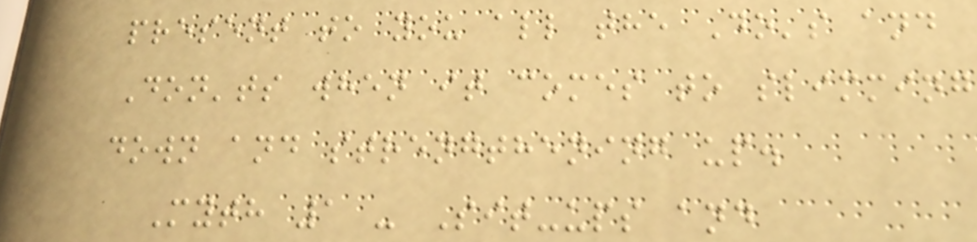present to you all the Do's and
Don'ts when it comes to slimming
down and strengthening up.
Myth 1 - Sit-ups and
